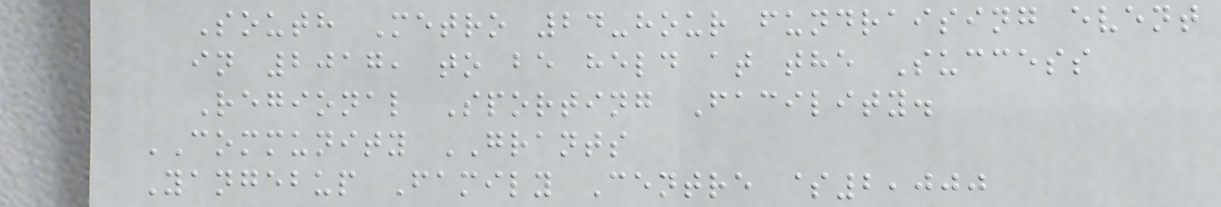South Metro 24-hour fundraising event
in 2017, to be held at the Success
Regional Sporting Facility.
COMMUNITY GRANTS
Yangebup Family Centre $2,000
